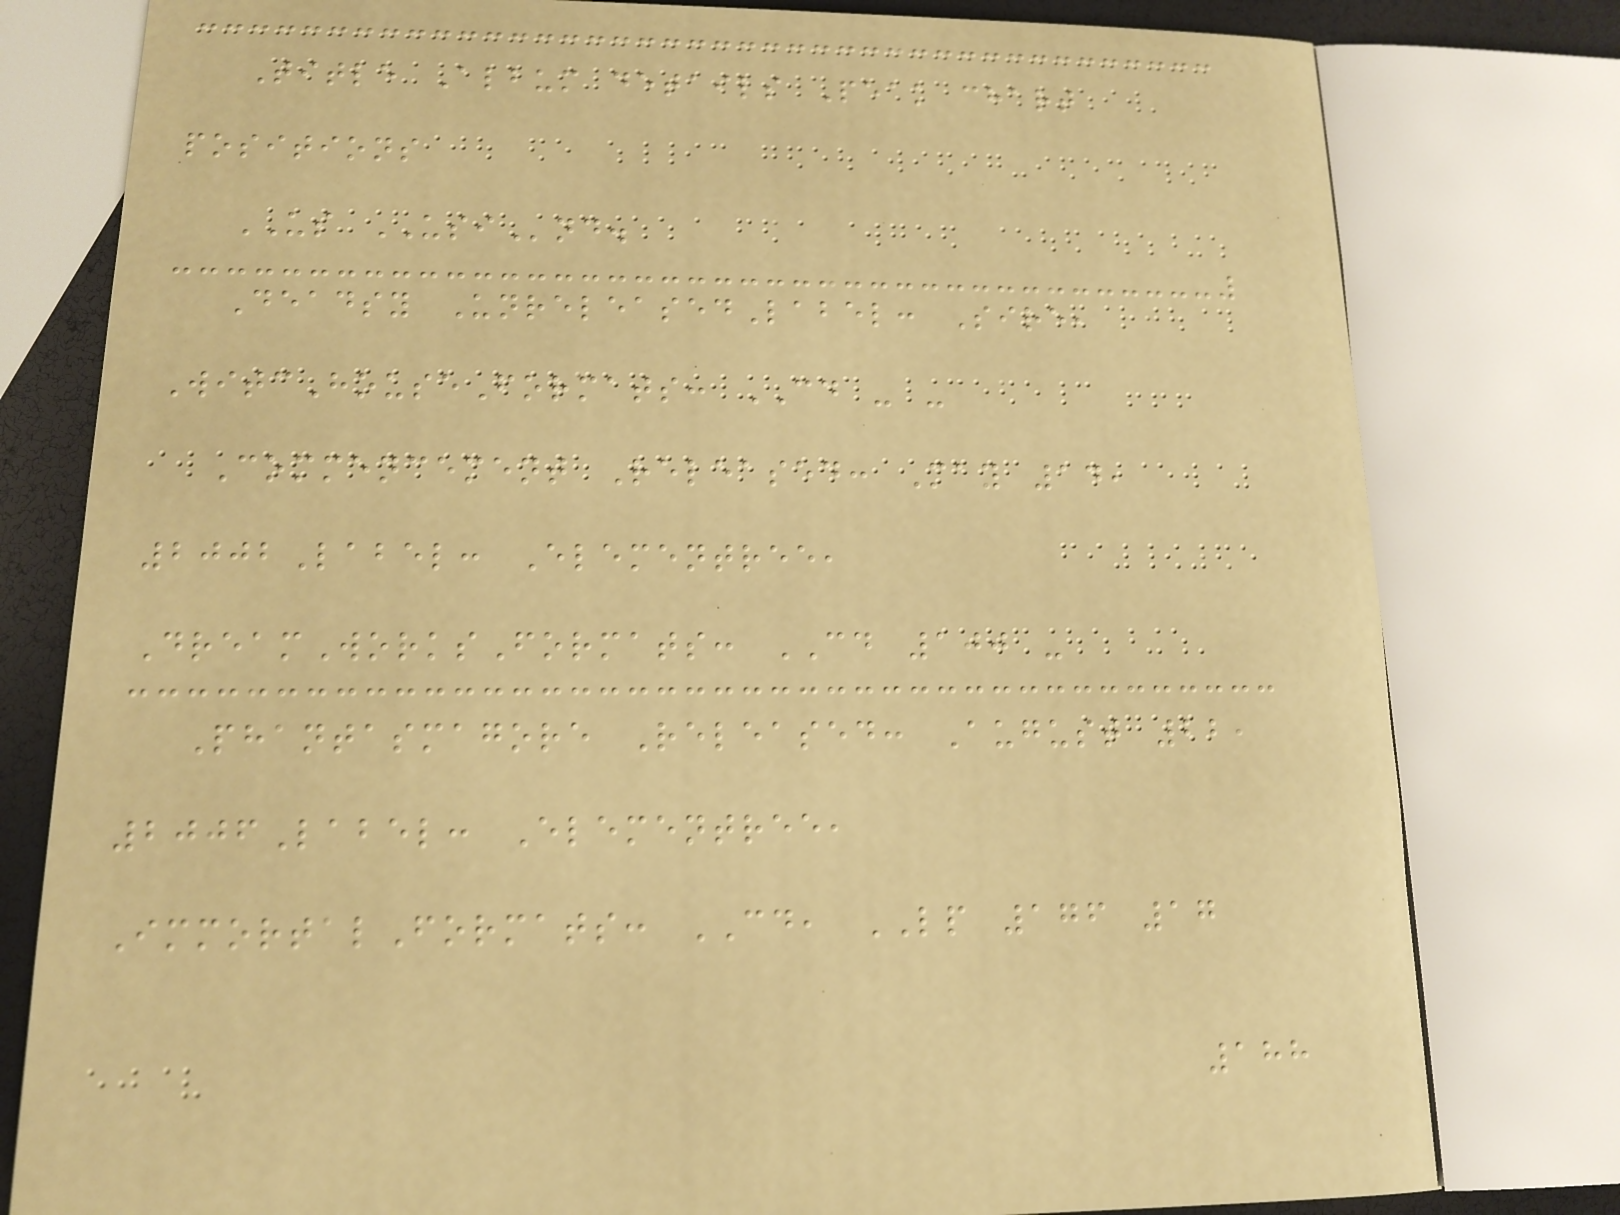Title Album details Peak chart
positions
US USInd.
Deadsy UnreleasedLabel: Sire,
WitcHouseFormats: CD - -
Commencement Released: May 14,
2002Label: Elementree,
DreamWorksFormats: CD 100 -
Phantasmagore Released: August 22,
2006Label: Elementree,
ImmortalFormats: CD, LP 176 17
188
